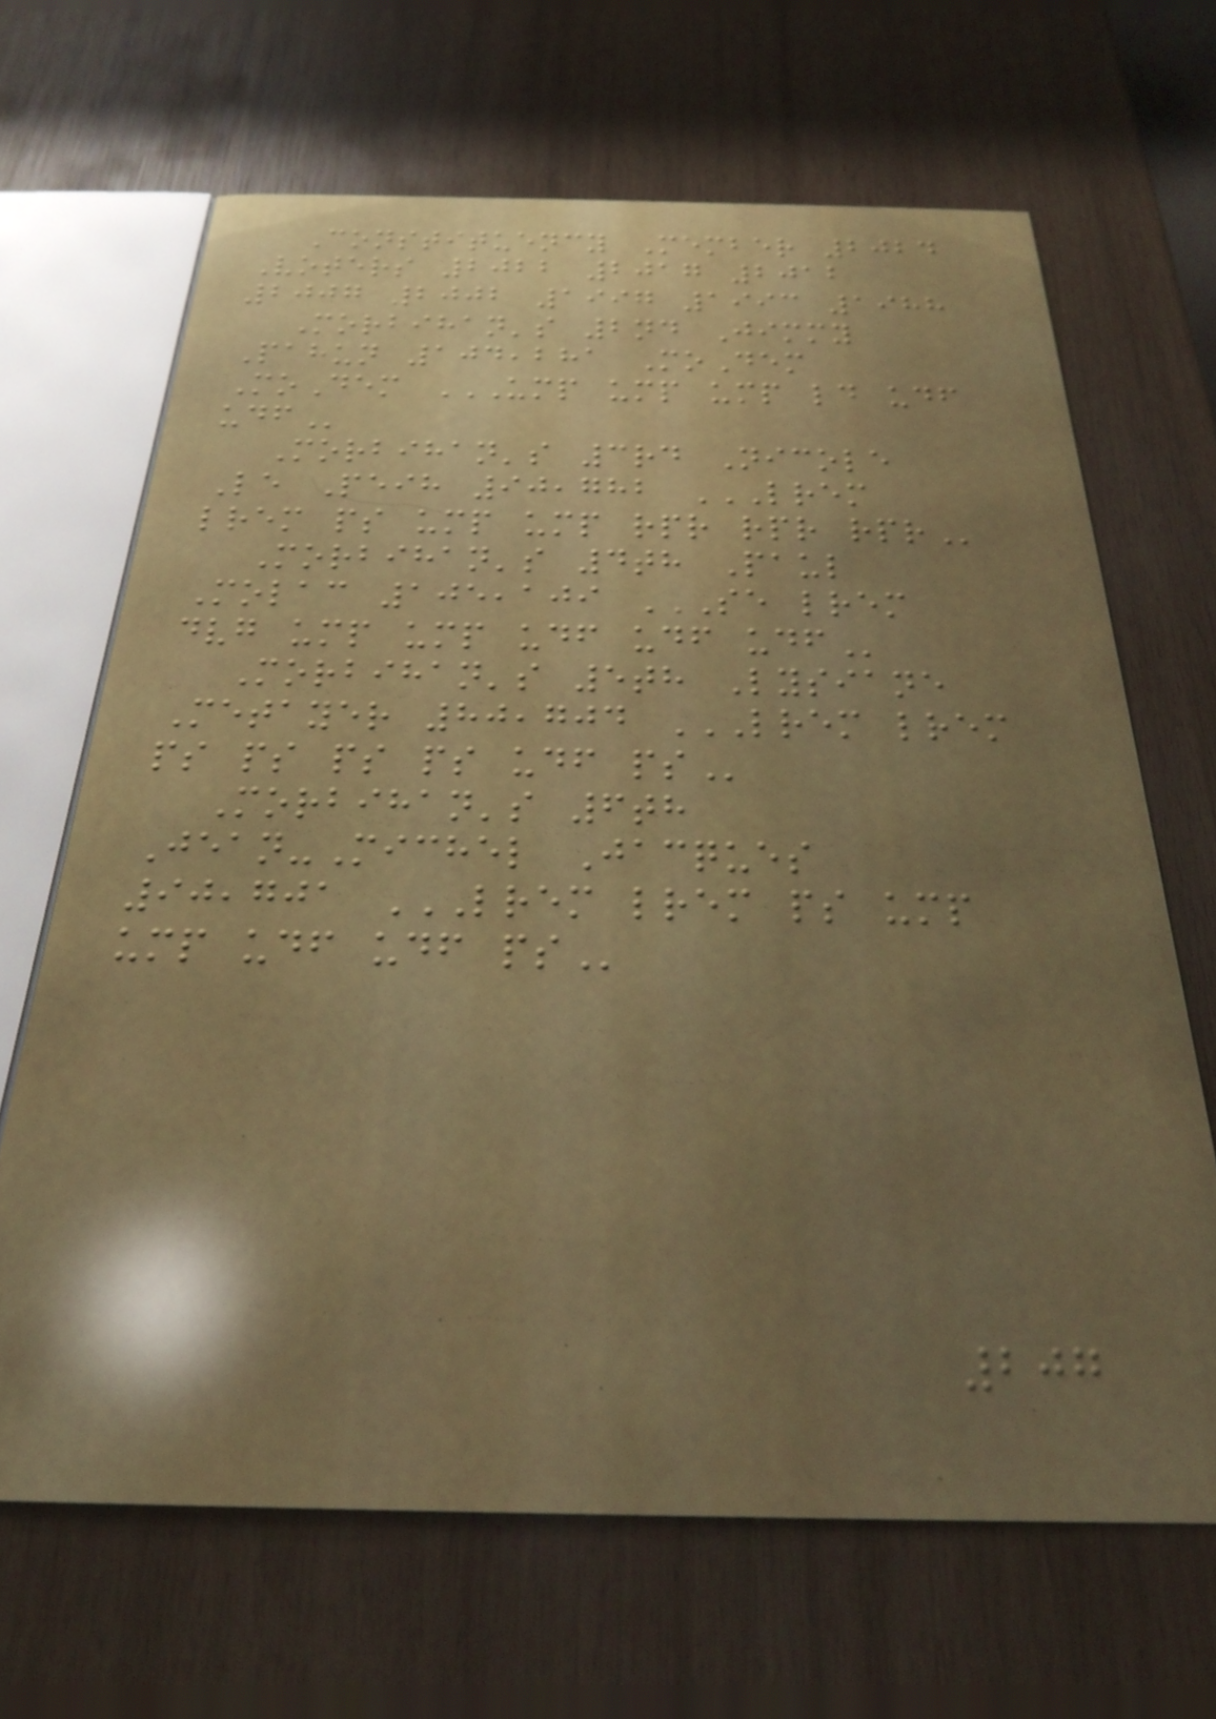Constituency Member 2024
Voters 2022 2017 2012
2007 2002 1997 1993 1988
Morbihan's 2nd Jimmy
Pahun 104,281 MoDem
MoDem UMP UMP UMP LD UDF
UDF
Morbihan's 3rd Nicole
Le Peih 90,782 LREM
LREM PS UMP UMP RPR RPR RPR
Morbihan's 4th Paul
Molac 105,109 SE LREM
DVG UMP UMP UDF UDF UDF
Morbihan's 5th Lysiane
Metayer 80,704 LREM LREM
PS PS PS PS UDF PS
Morbihan's 6th
Jean-Michel Jacques
90,701 LREM LREM PS UMP
UMP UDF UDF PS
207
